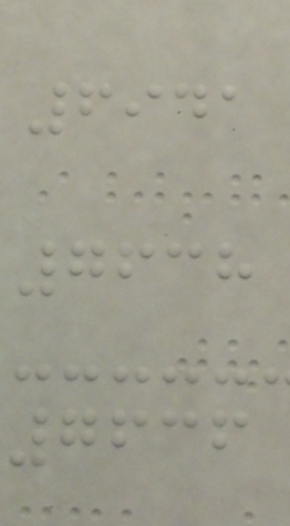6941
7638
7636
